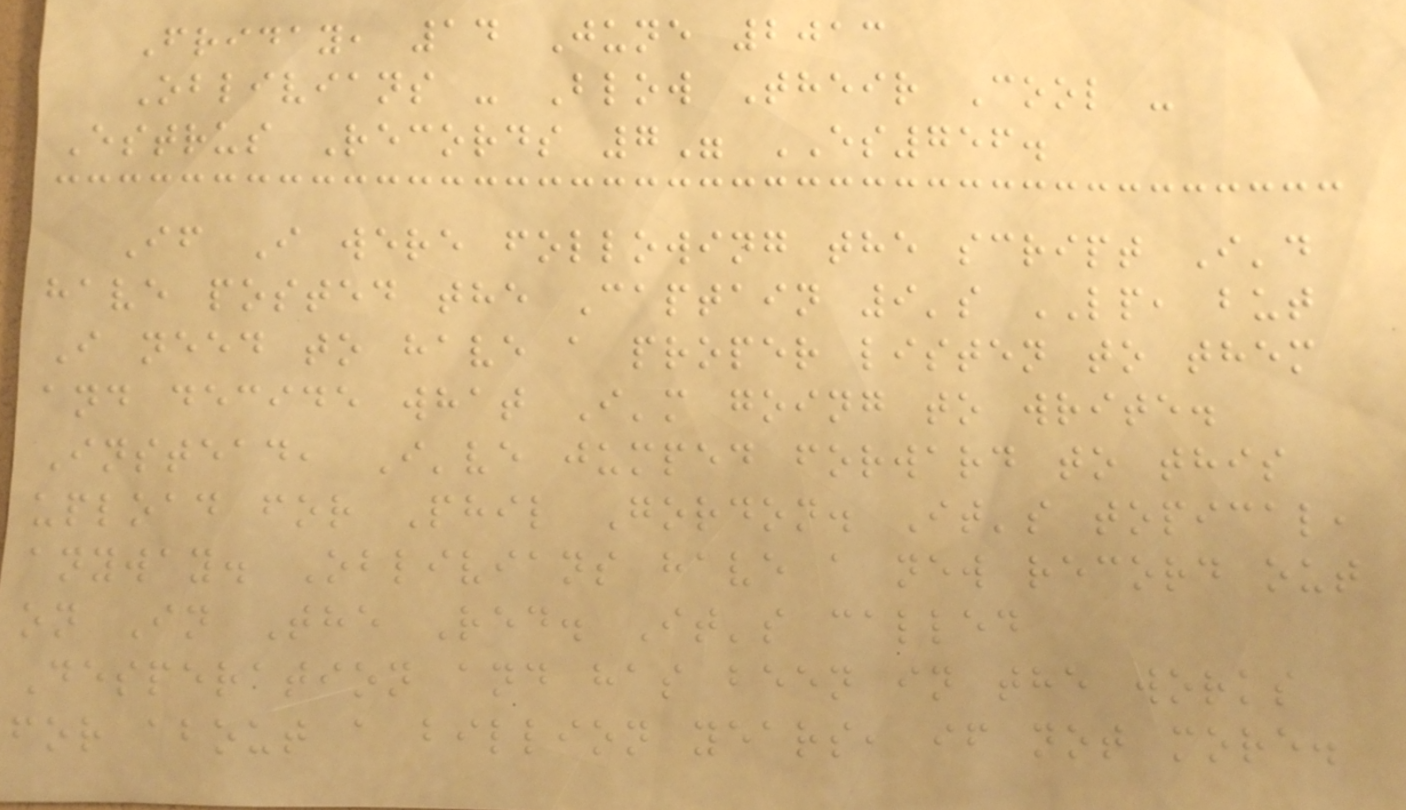Friday, 14 June 2013
Oblivians - Blow Their Cool -
Estrus Records 7" ES756.
If I were following the script I'd
have posted the Captain 9's LP, but
I need to have a proper listen to them
and decide what I'm going to write.
Instead, I've jumped forward to this
upload for Phil Gordon. It's topical,
anyway. Oblivians have a new record out
on In The Red. It's called
Desperation and has been in the works
for about a billion years, if not more.
